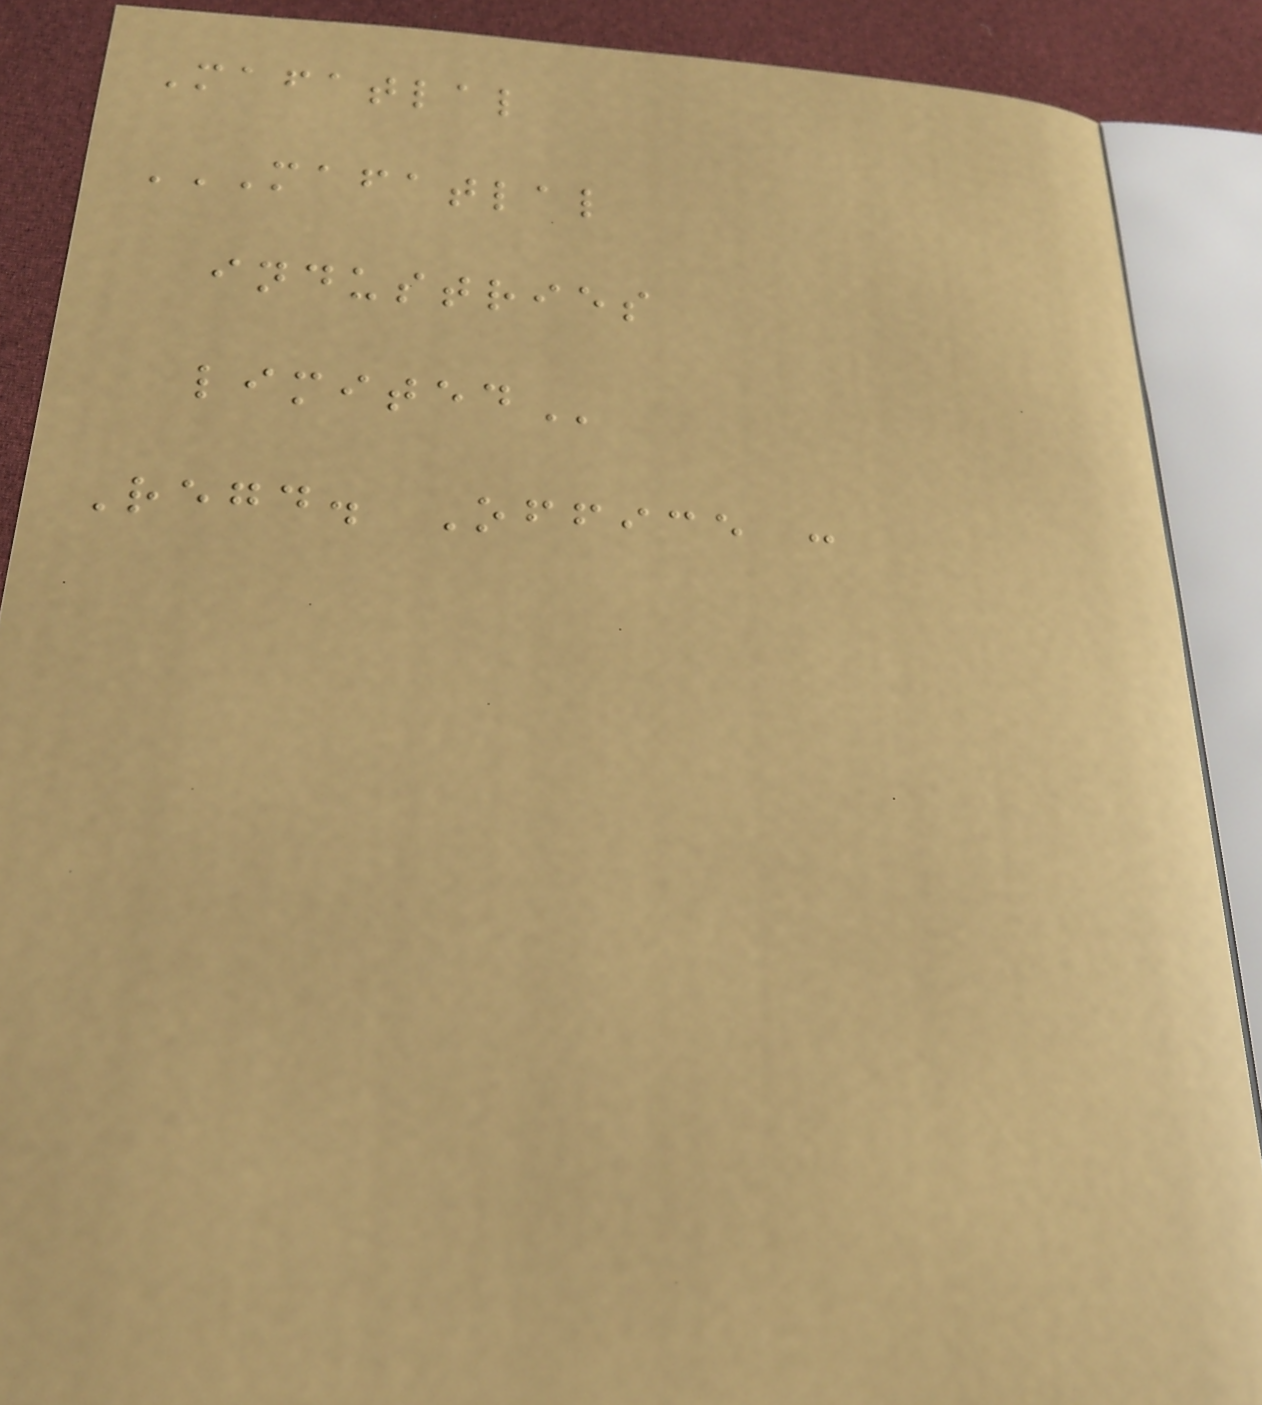Mafatlal
MAFATLAL
INDUSTRIES
LIMITED
Regd. Office :
